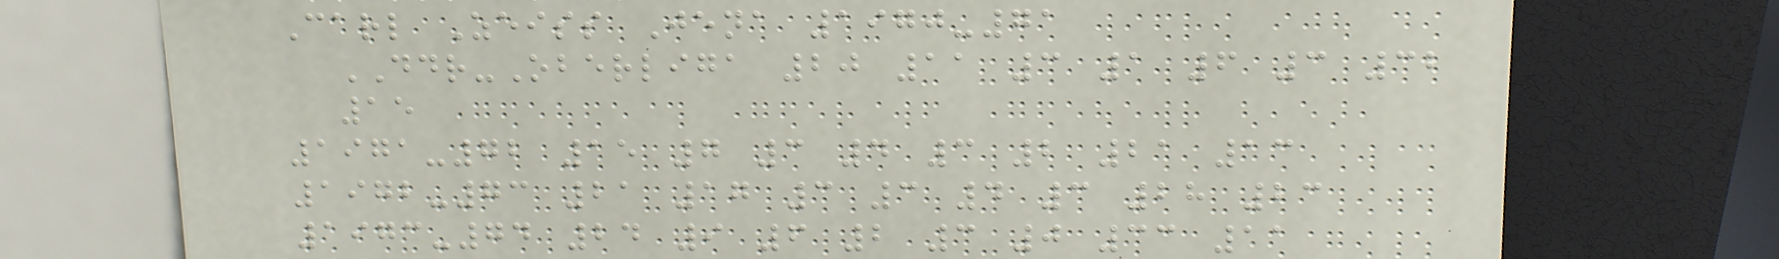Carl Zeiss Jena 1970-71
DDR-Oberliga 20 11 3 1 6 3 32
15
1971-72 15 7 3 4 3 2 21 13
1972-73 21 17 3 3 4 3 28 23
1973-74 24 9 6 2 3 0 33 11
